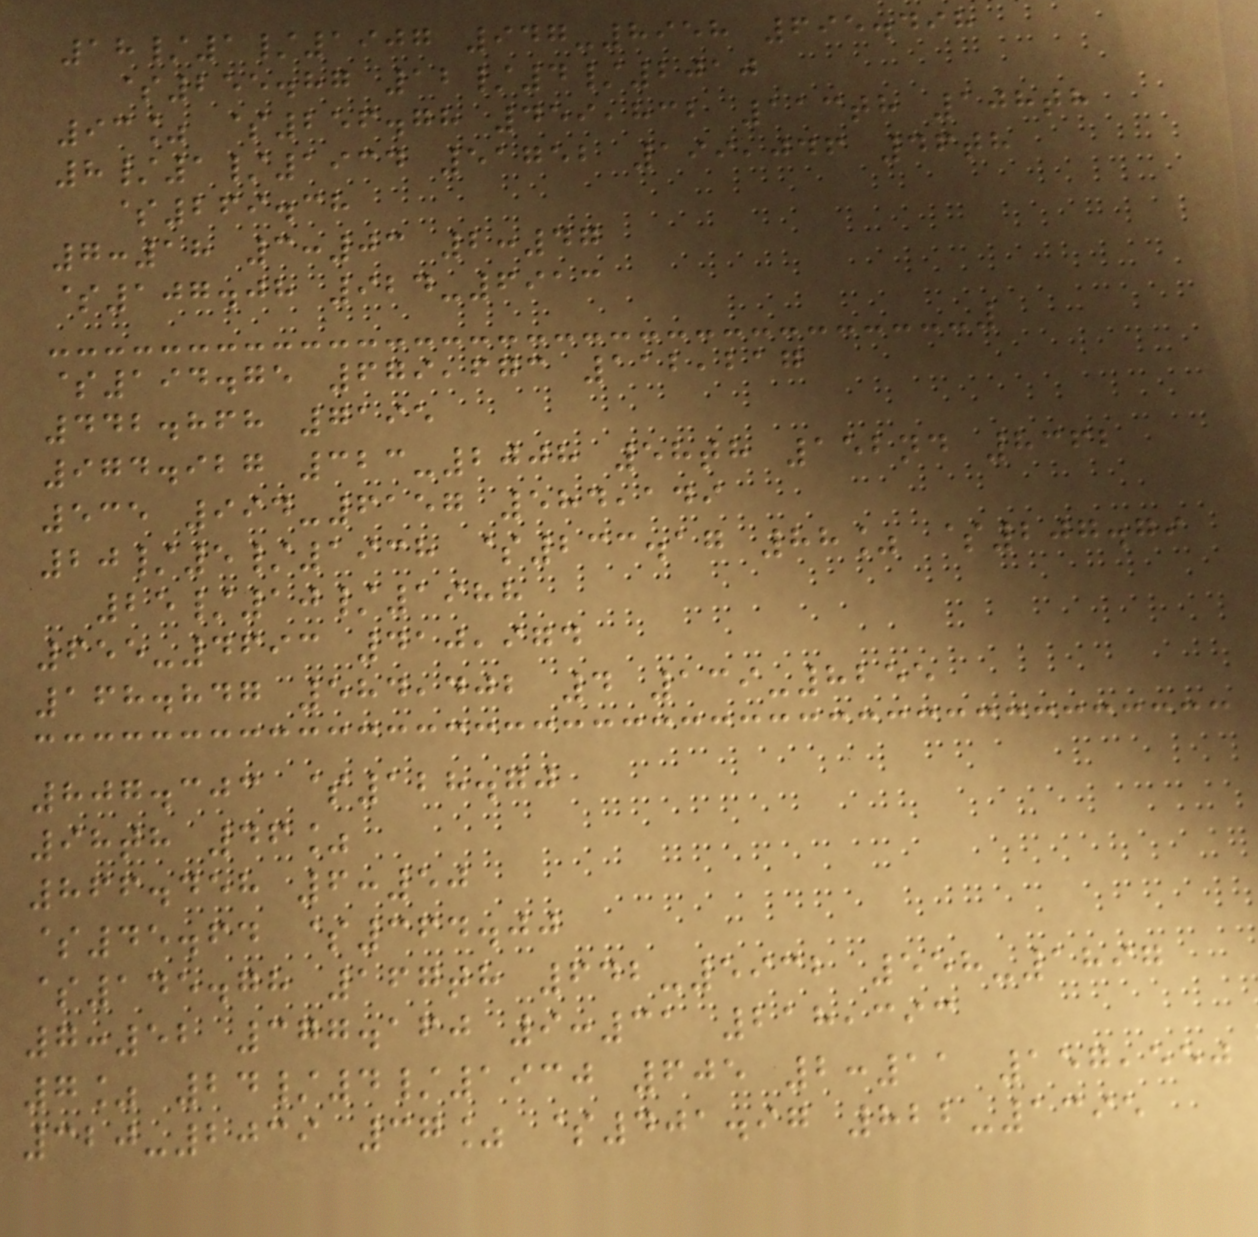18/1/1907 947-8958 695.498
$255.87 12/4/2010
93% $256.78 459,832 113th 108th
8/1/1934 51752 199,046 46th
$269.38
7:18 3:03 2:47
$107.08 924-6913
$194.75 679,673 112,217
442.868 7195
974.927 323-2008 58th 152nd 8362
535 994-6157 584,149
20/5/1938 $233.17 88% $207.79
25/10/1988
655-4693 410,974
168.847 584,402 4 139-8255
807.303 $128.70
98th 46%
866.458 6:50
$45.64 $364.00
$145.78 167th 642-5932 558-1897
7:52 377.160 9:31 218,393
7% 24/4/1930 605 2:11 157,550
320-2039 37% $401.97 822-1395
